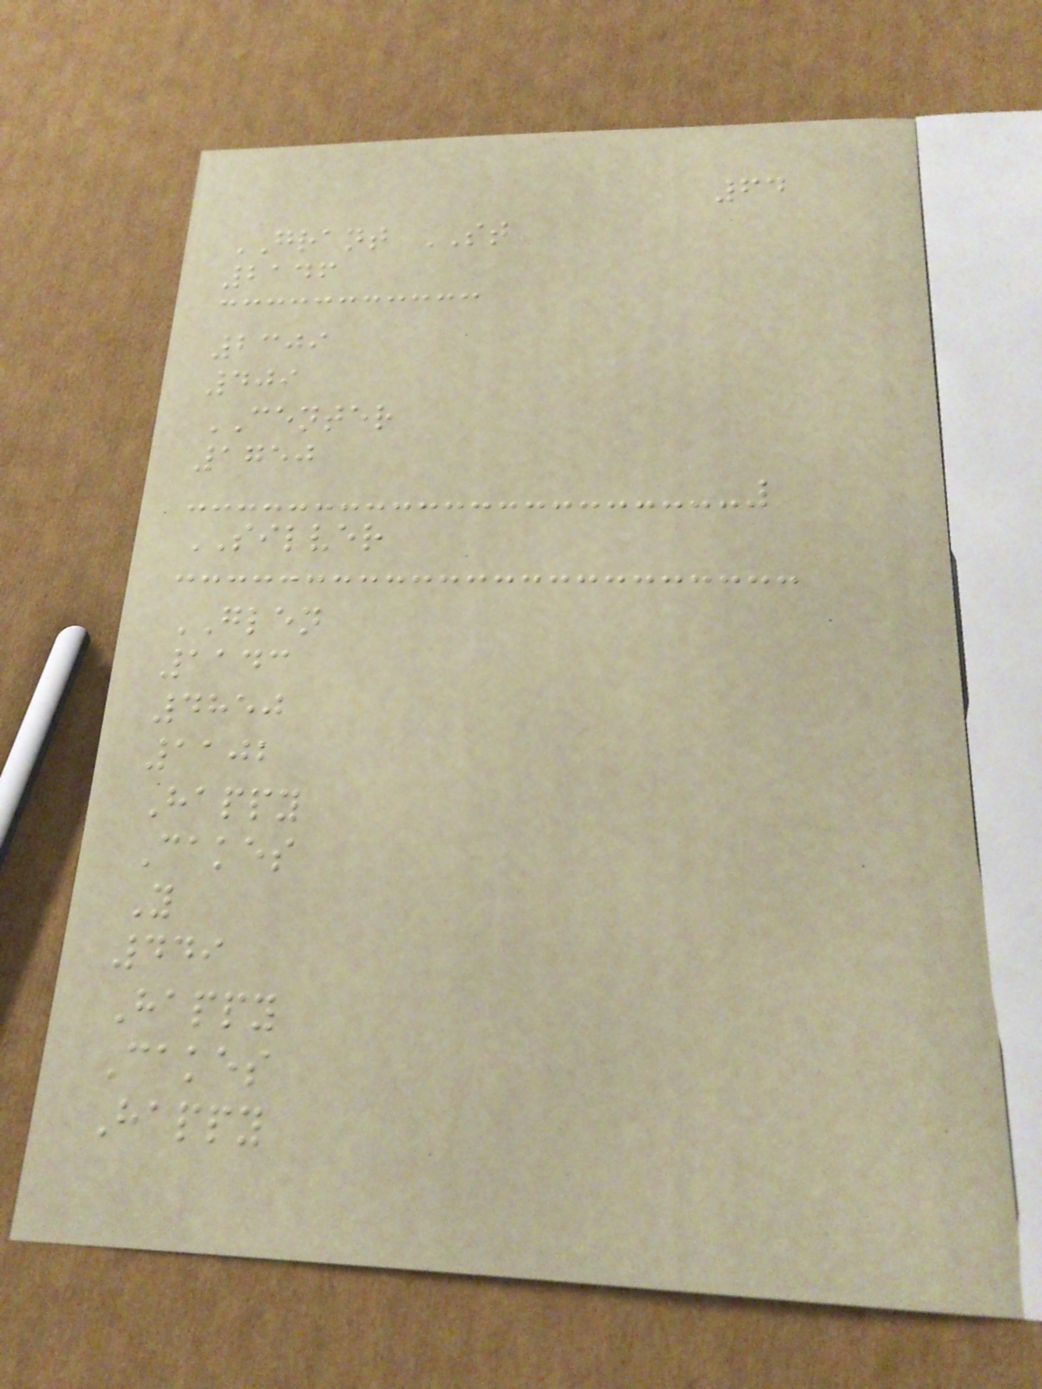64
GRANT ST
2146
2309
409
CENTER
1750
SILVER
GLEN
1143
4850
1102
Happy
Cakes
Y
449
Happy
Cakes
Happy
